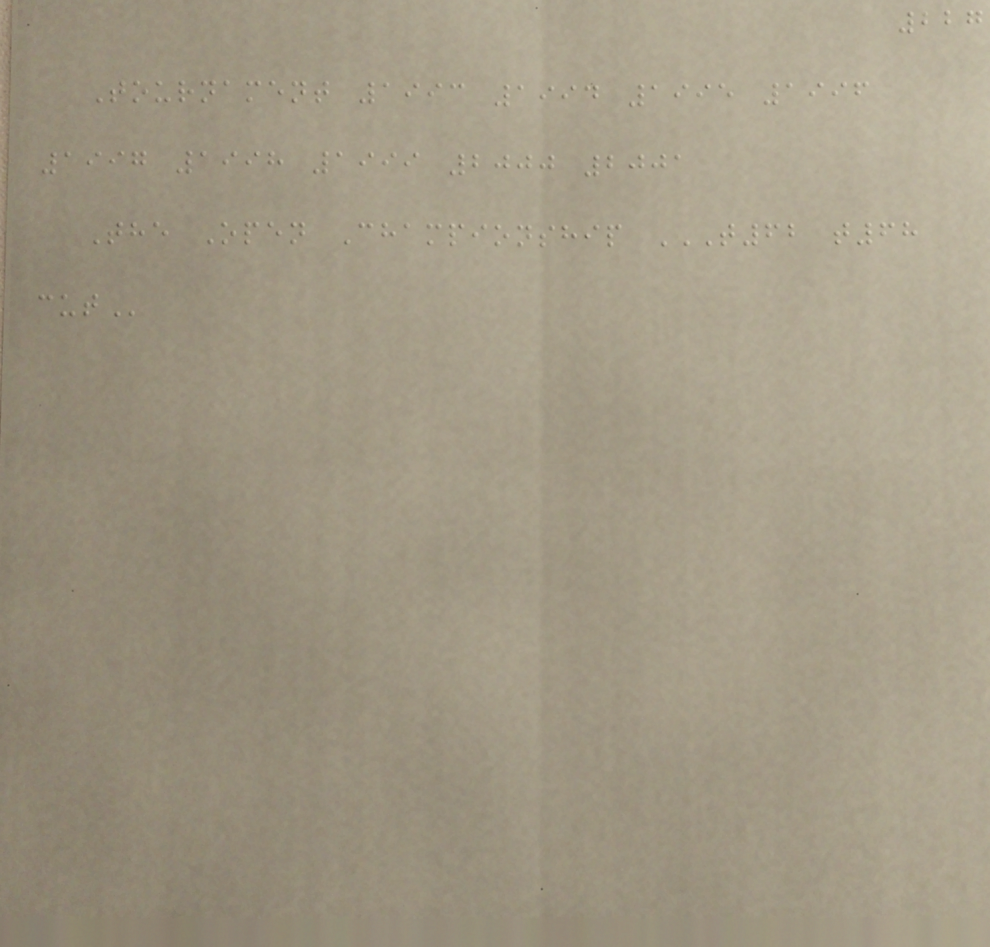227
Tournament 1993 1994 1995 1996
1997 1998 1999 2000 2001
The Open Championship T62 T68
CUT
